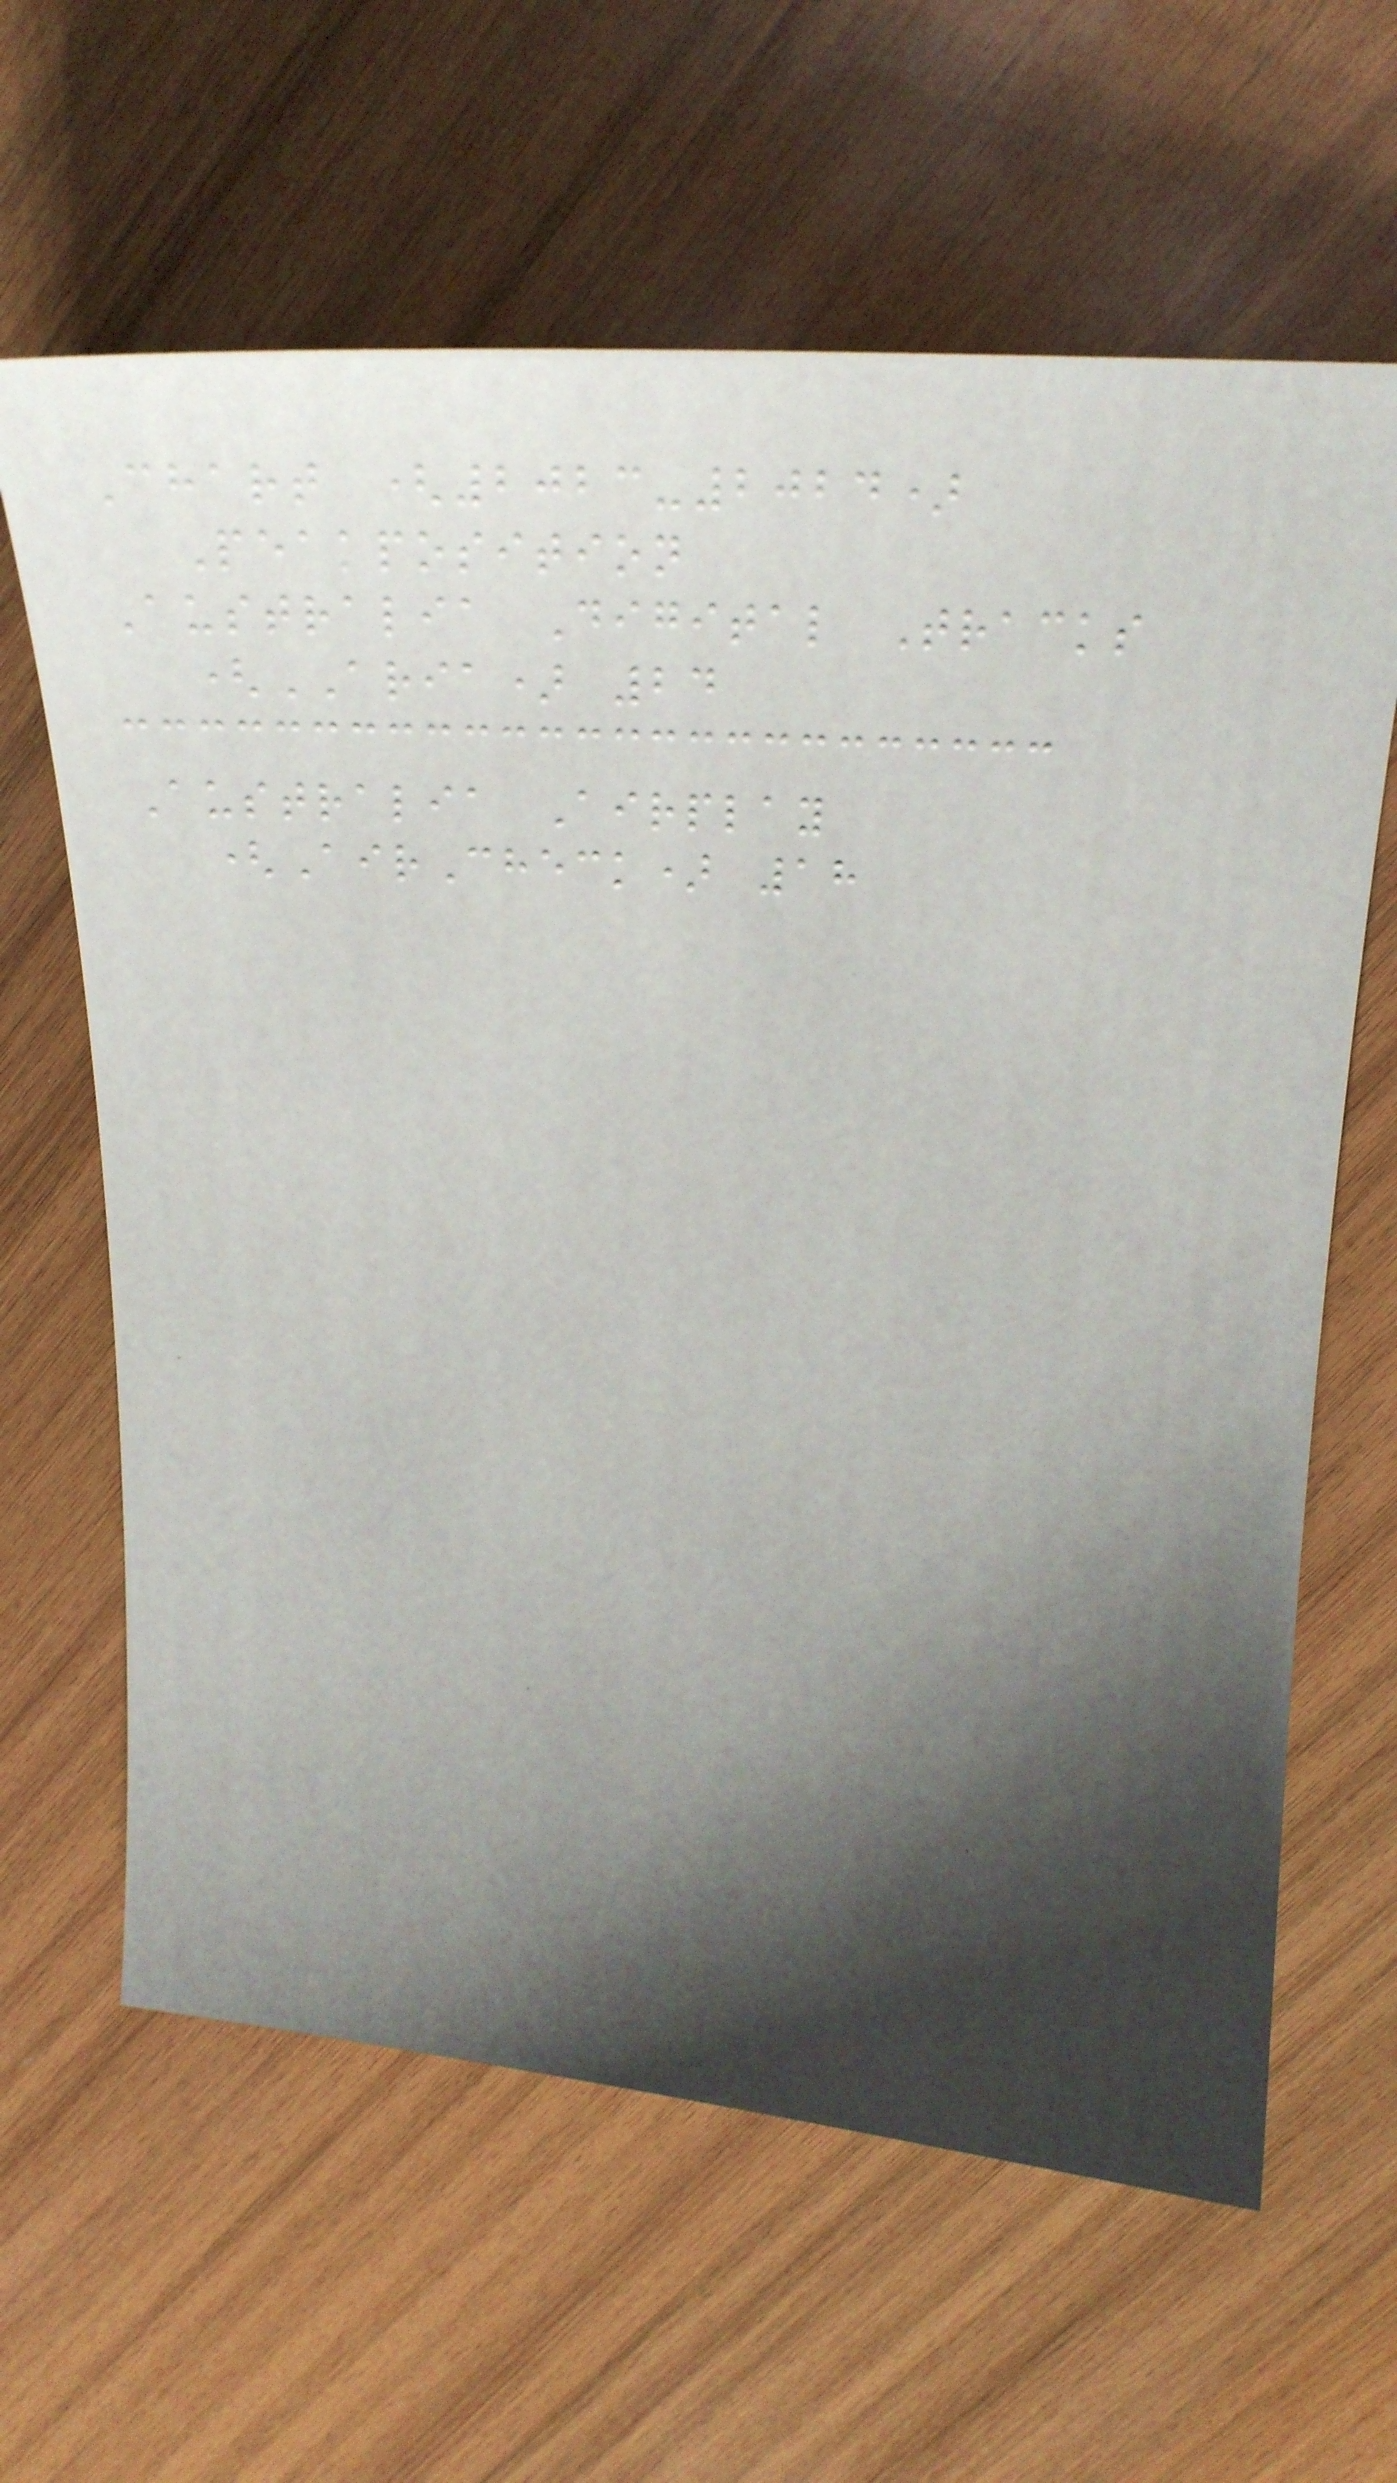Chart (2023-2024)
Peakposition
Australia Digital Tracks
(ARIA) 24
Australia Airplay
(AirCheck) 18
